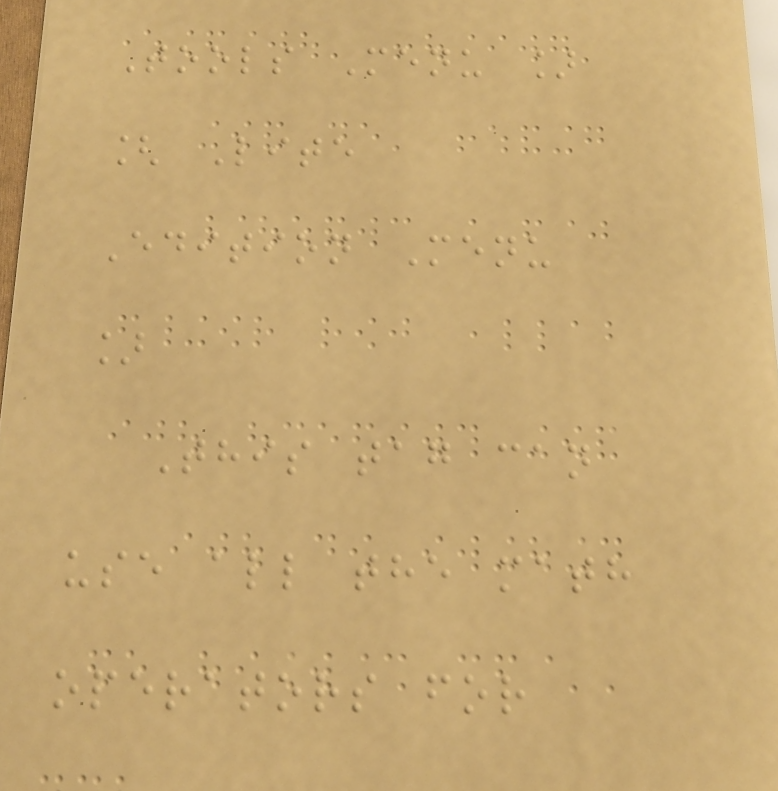Tools Menu ]
[ Lite
Edition Menu
]
This tag can
use all the math
operators for
